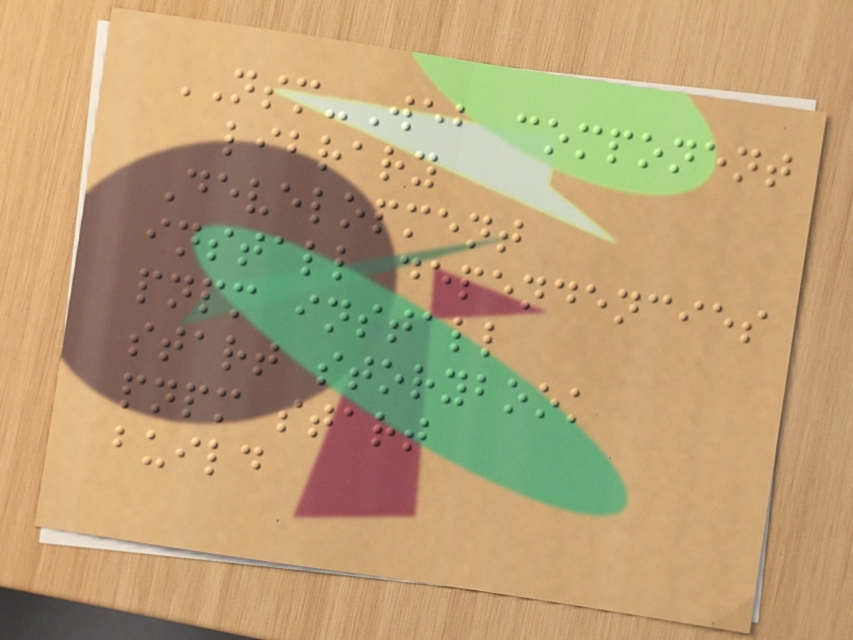NSM-Web component
library
Development
install dependencies
pnpm install
start storybook
pnpm start
build
